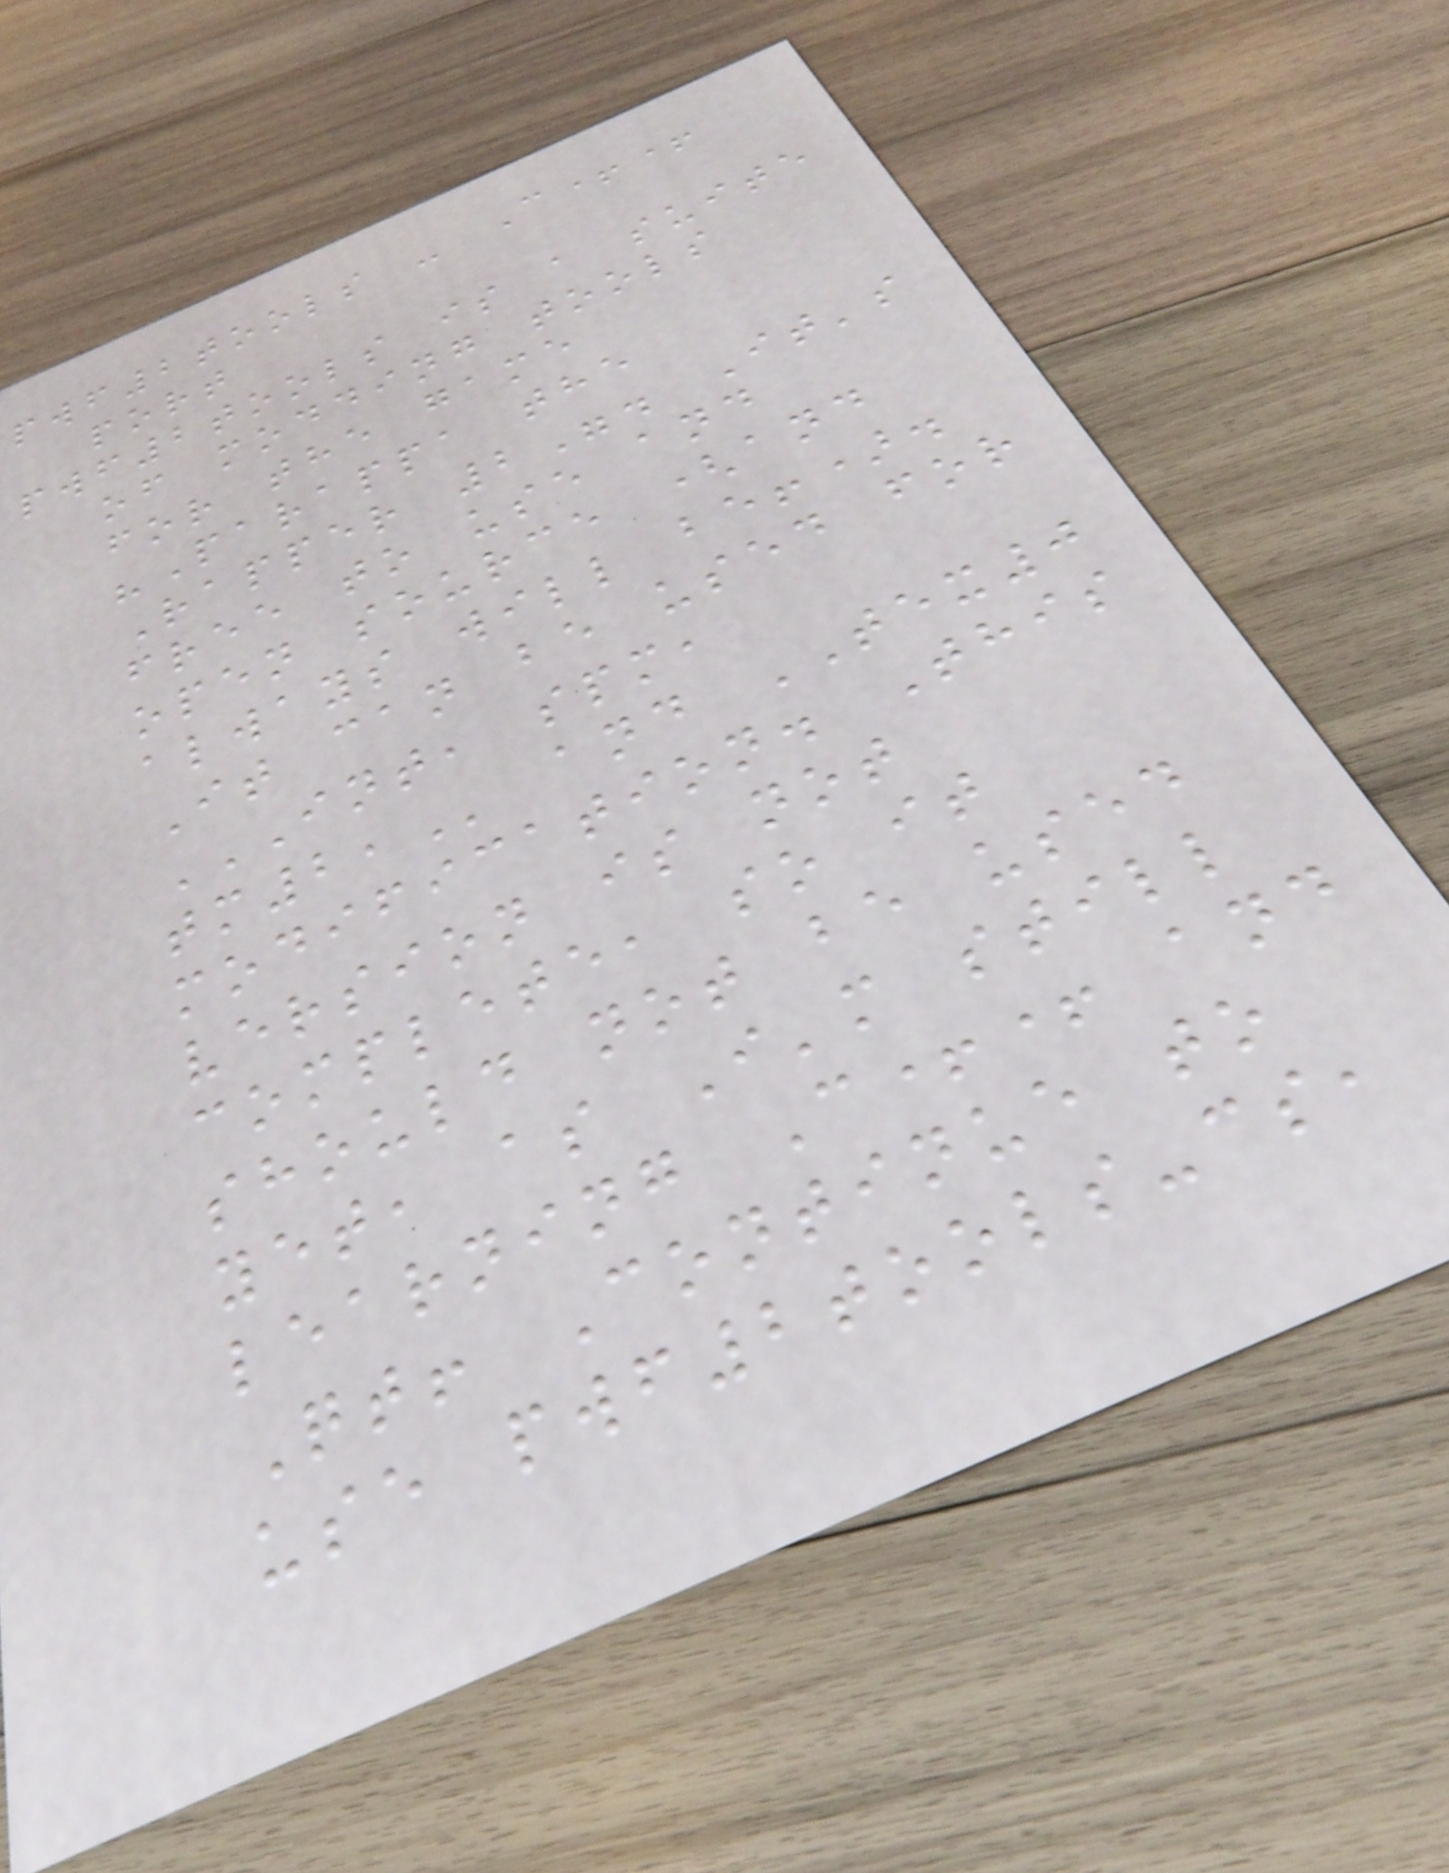pwf2tools - C++
port
pwf2tools is a suite
of modding tools
for the game
"Parappa the
Rapper 2". It's
free to use and
open source (and
always will be!).
It can be used for
INT, SPM,
TM2, and TEX0
modification. This
version is not
complete, so it
should not be used
yet, as I'm still
learning C++ and
Qt! Continue to
use pwf2tools-cs,
